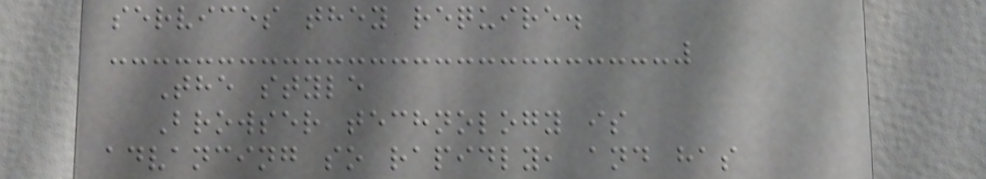services they require.
The style
Browser technology is
advancing so rapidly, and has
